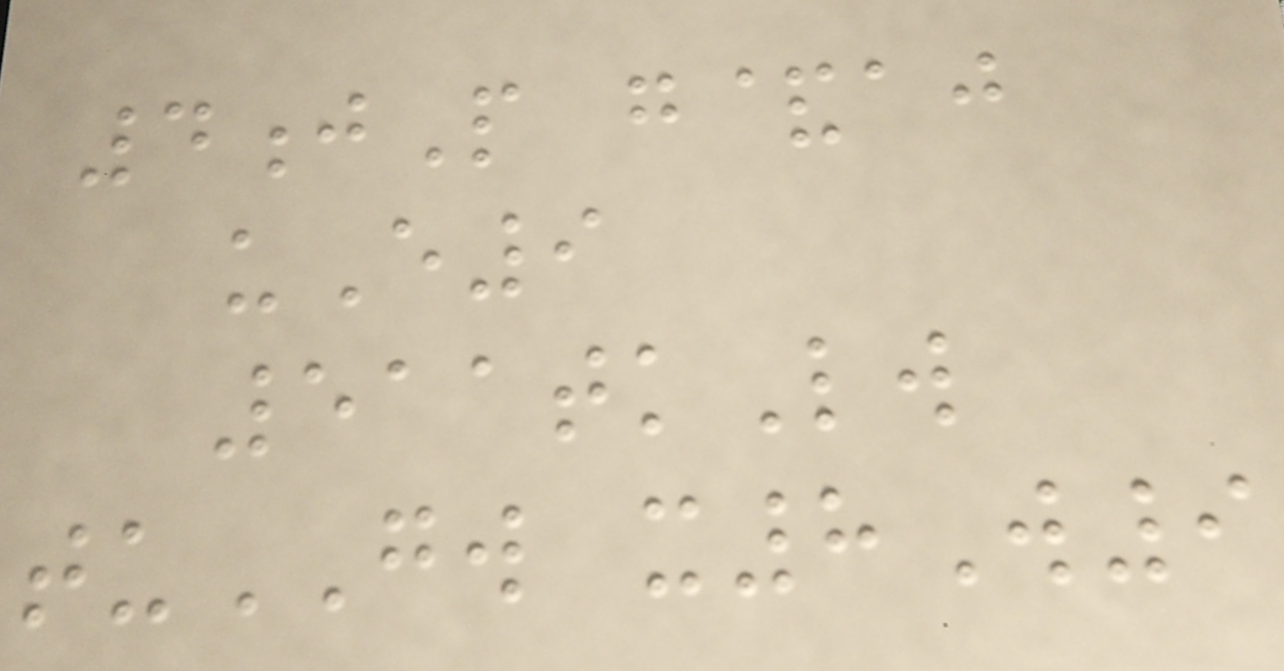4jP g&aj
uE9
511tkLw
tuGW x8W9
